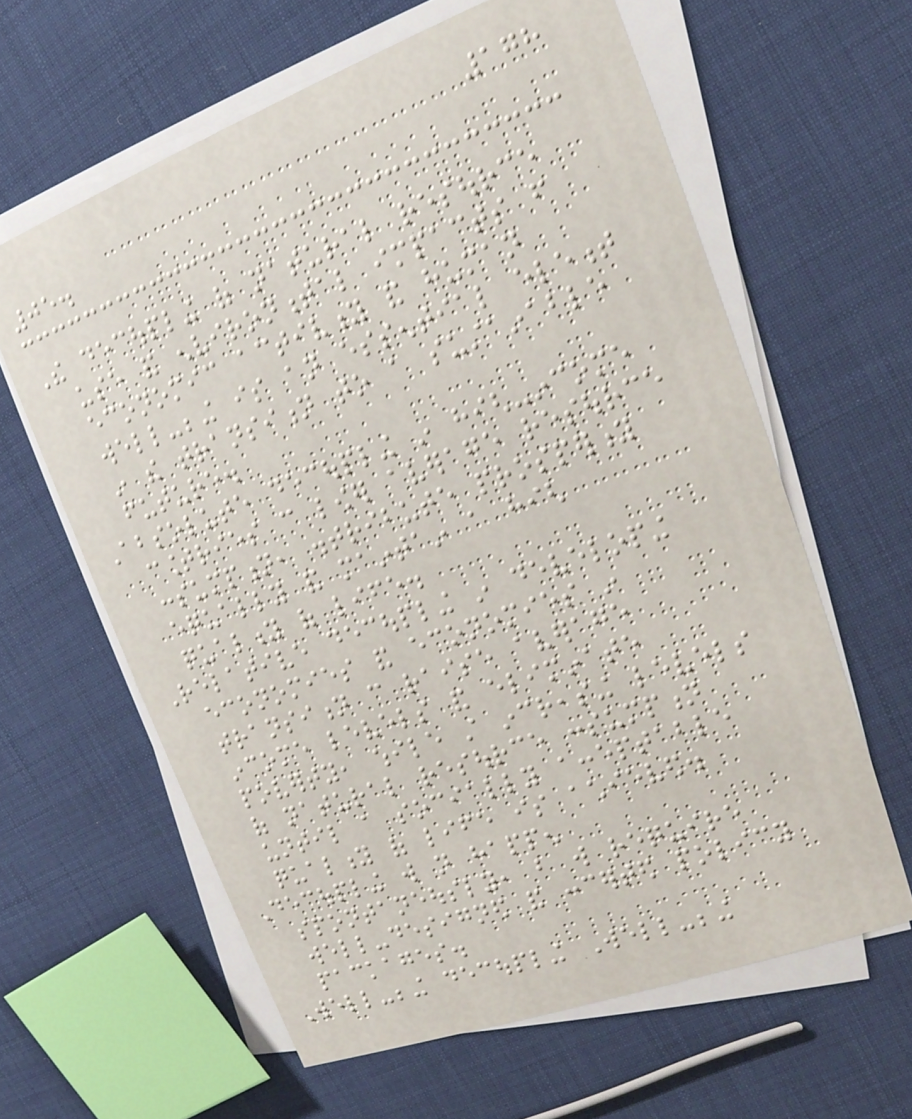178
05.
The decoupling of natural resource
use and environmental impacts from
economic activity and human
well-being is an essential element
in the transition to a sustainable
future.
Absolute decoupling in high-income
countries can lower average resource
consumption, distribute prosperity
equally and maintain a high
quality of life.
Relative decoupling in developing
economies and economies in
transition can raise average
income levels and eliminate
poverty, while still increasing levels
of natural resource consumption
until a socially acceptable
quality of life is achieved.
Decoupling will not happen
spontaneously, but will require
well-designed and concerted policy
packages.
Well-being decoupling Well-being
